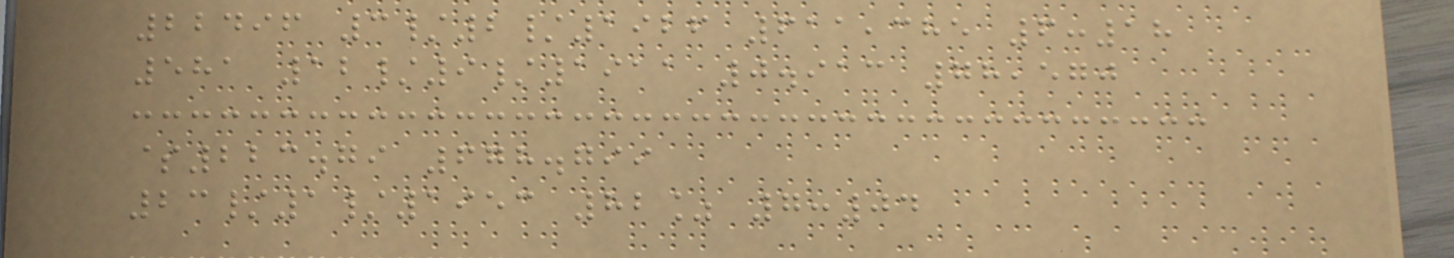22496 3/2/1926 611,385 6:18
581 12/9/1911 0.913 78,570
$223.79 678.799
23/1/1953 82% 7:04
